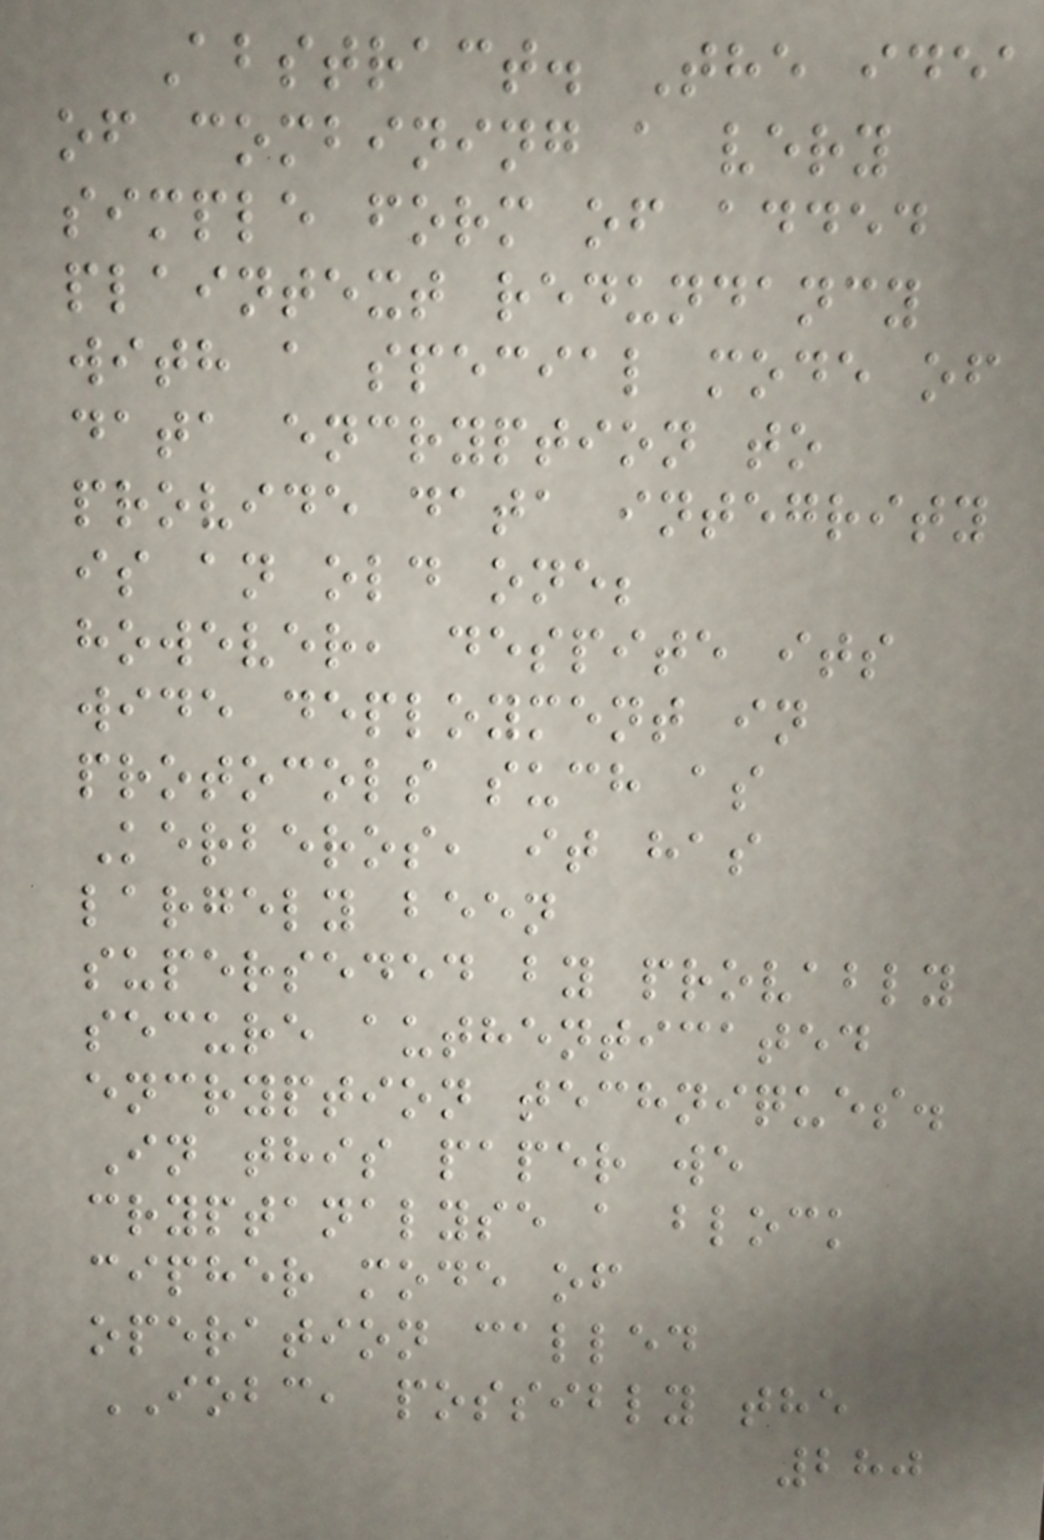Abstract. The idea
of combining a very
simple form of added
plaintext redundancy
with a special mode of
data encryption to
provide data integrity
is an old one;
however, despite its
wide deployment in
protocols such as
Kerberos, it has
largely been
superseded by provably
secure authenticated
encryption techniques.
In this paper we
cryptanalyse a block
cipher mode of
operation called
IOBC, possibly the
280
